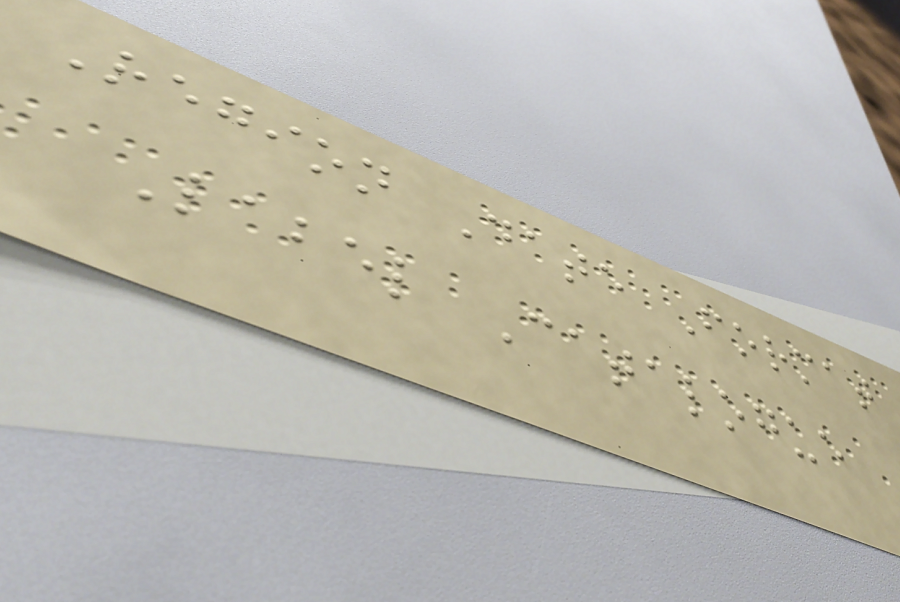Region Date Format
Label Catalogue
